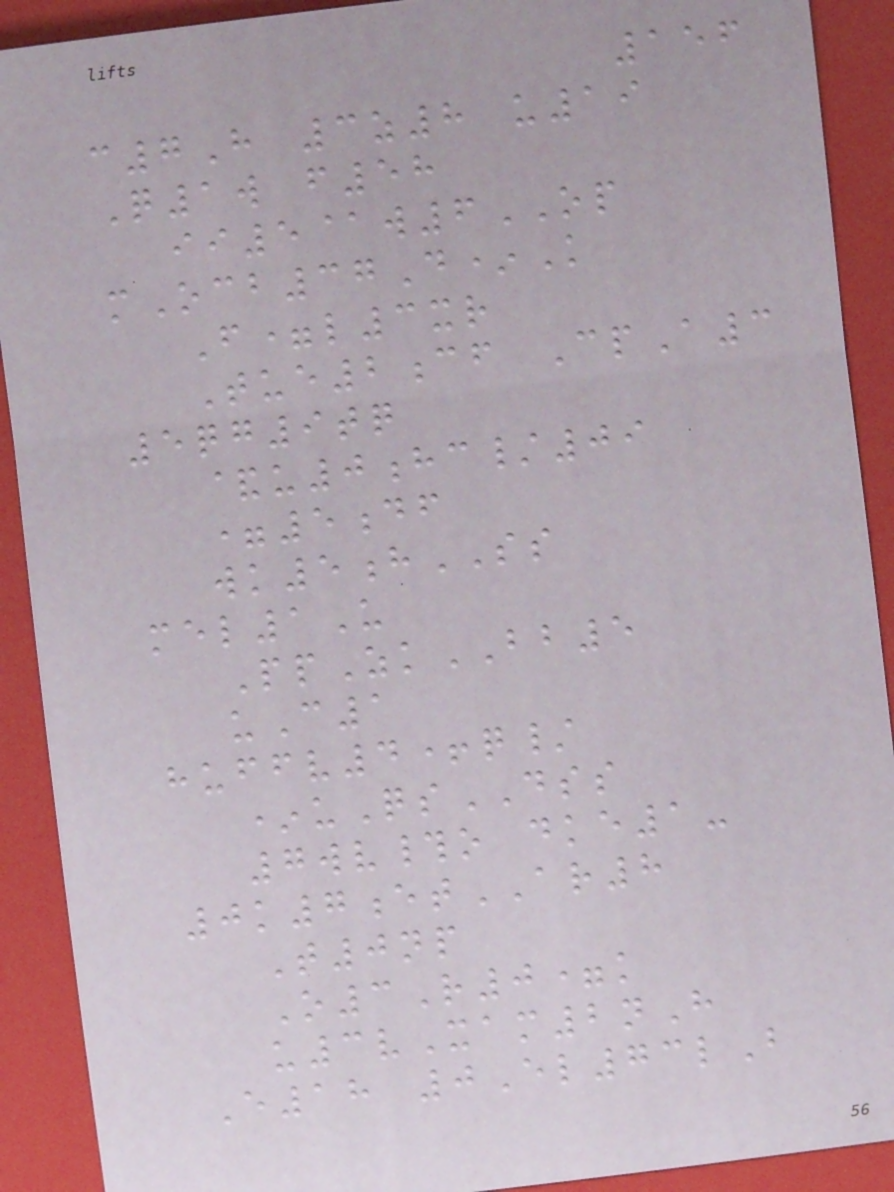156
c7H 3z8 u19
Q1w f58
ii5@w6OP
mOcb37D*K
F=l3xr
Tue2cf CpA3
5qg9tq
&u0hc/09
=5df
wk5hSS
mel1U
PpZkBB5
uC1
huffv4+q/
*uQsDSS
7wv#o dke1-
0k7etAR8
T0np
O3R0=k
u3vXam2nH
E18 0El73lB
